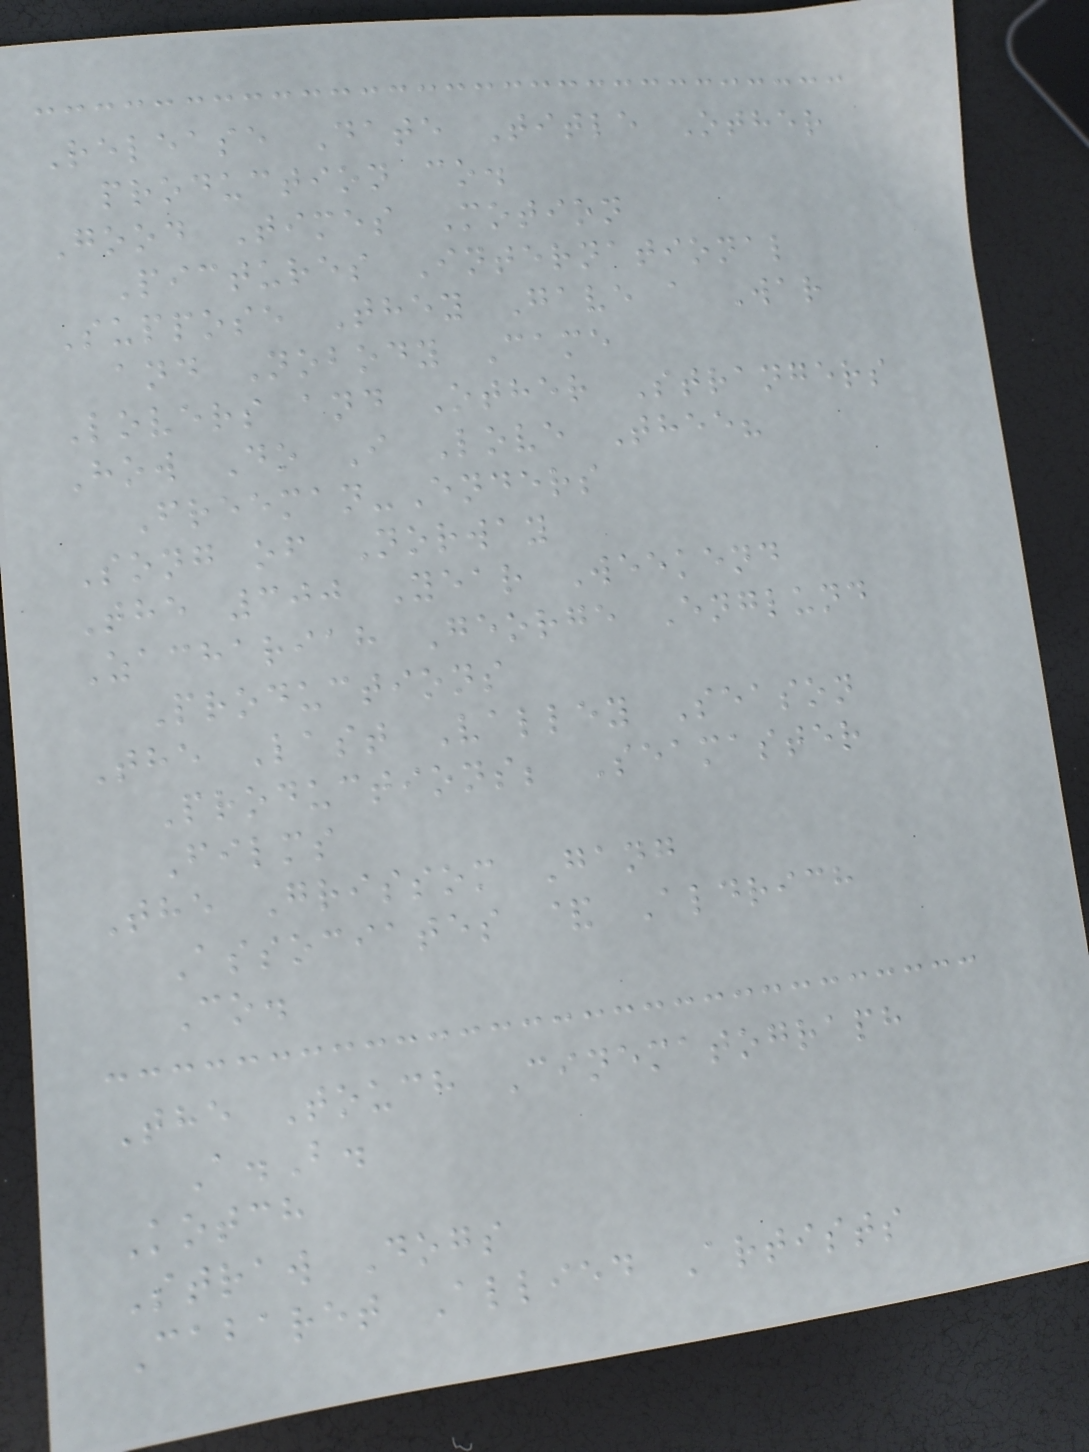Release Date Title Other
production co.
Good Times Motion
Pictures International
Suppose They Gave a War
and Nobody Came
Lovers and Other Strangers
How Do I Love Thee?
Freeman-Enders
Song of Norway
The 300 Year Weekend
Zachariah George Englund
Productions
The Last Valley Season
Productions; Seamaster
Films
The Grissom Gang
Associates & Aldrich
Co.
The Touch Cinematograph
A.B.
Kotch
Straw Dogs
Cabaret Allied Artists
